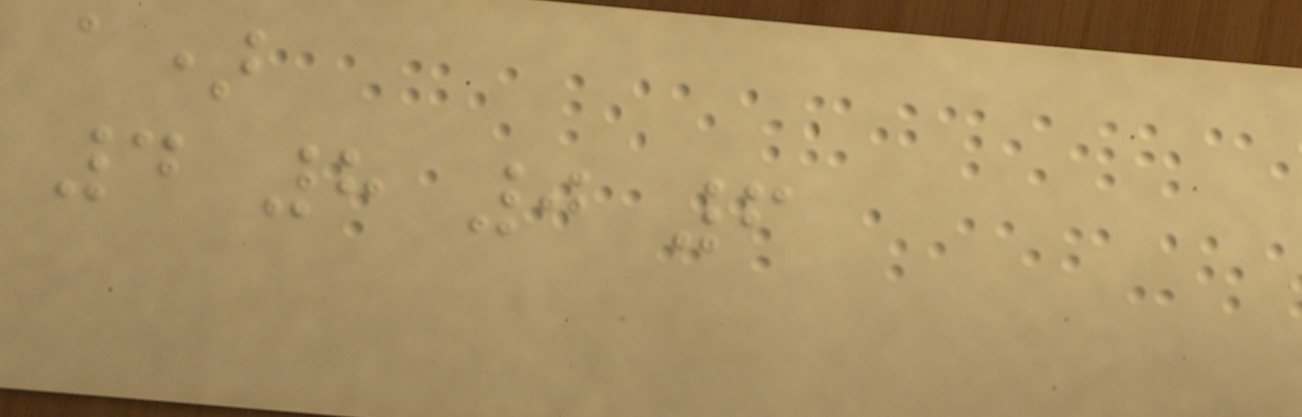a)
4 8 0 6
